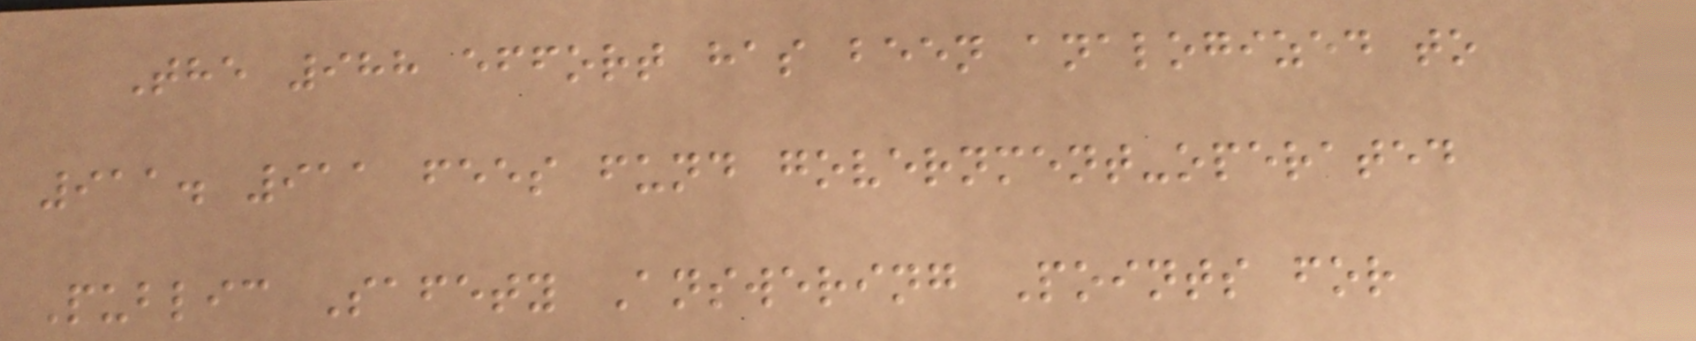The 988 effort has been analogized to
911. 911 fees fund government-operated
Public Safety Answering Points for
